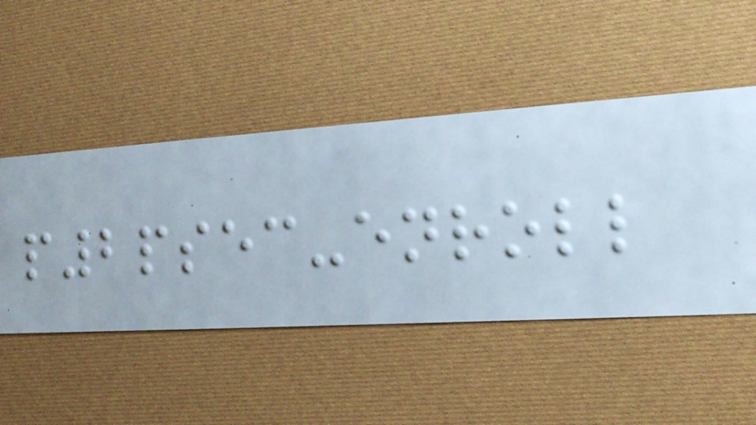p2psec-enroll
